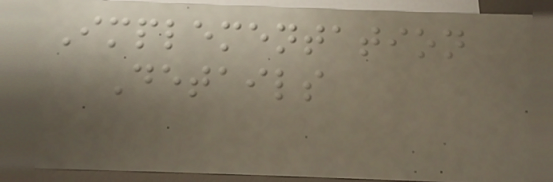Implementation
Details
